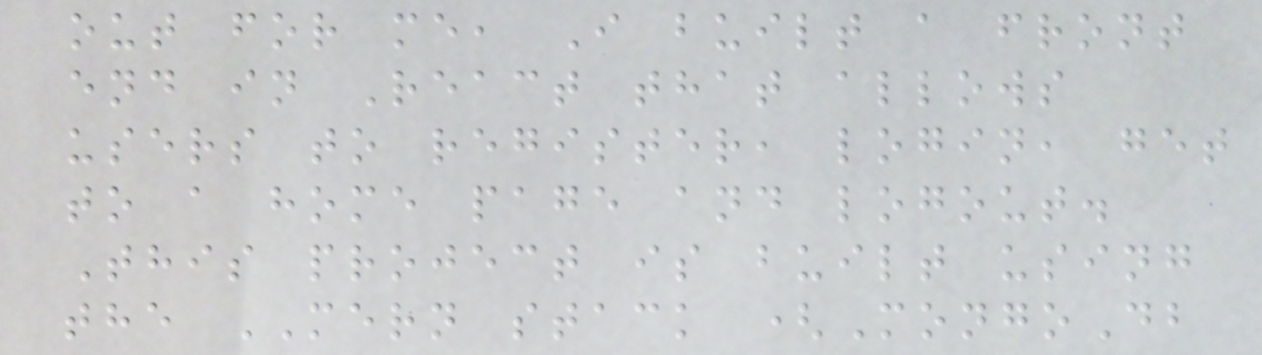out for me, I built a front
end in React that allows
users to register, login, get
to a home page and logout.
This project is built using
the MERN stack (MongoDb
